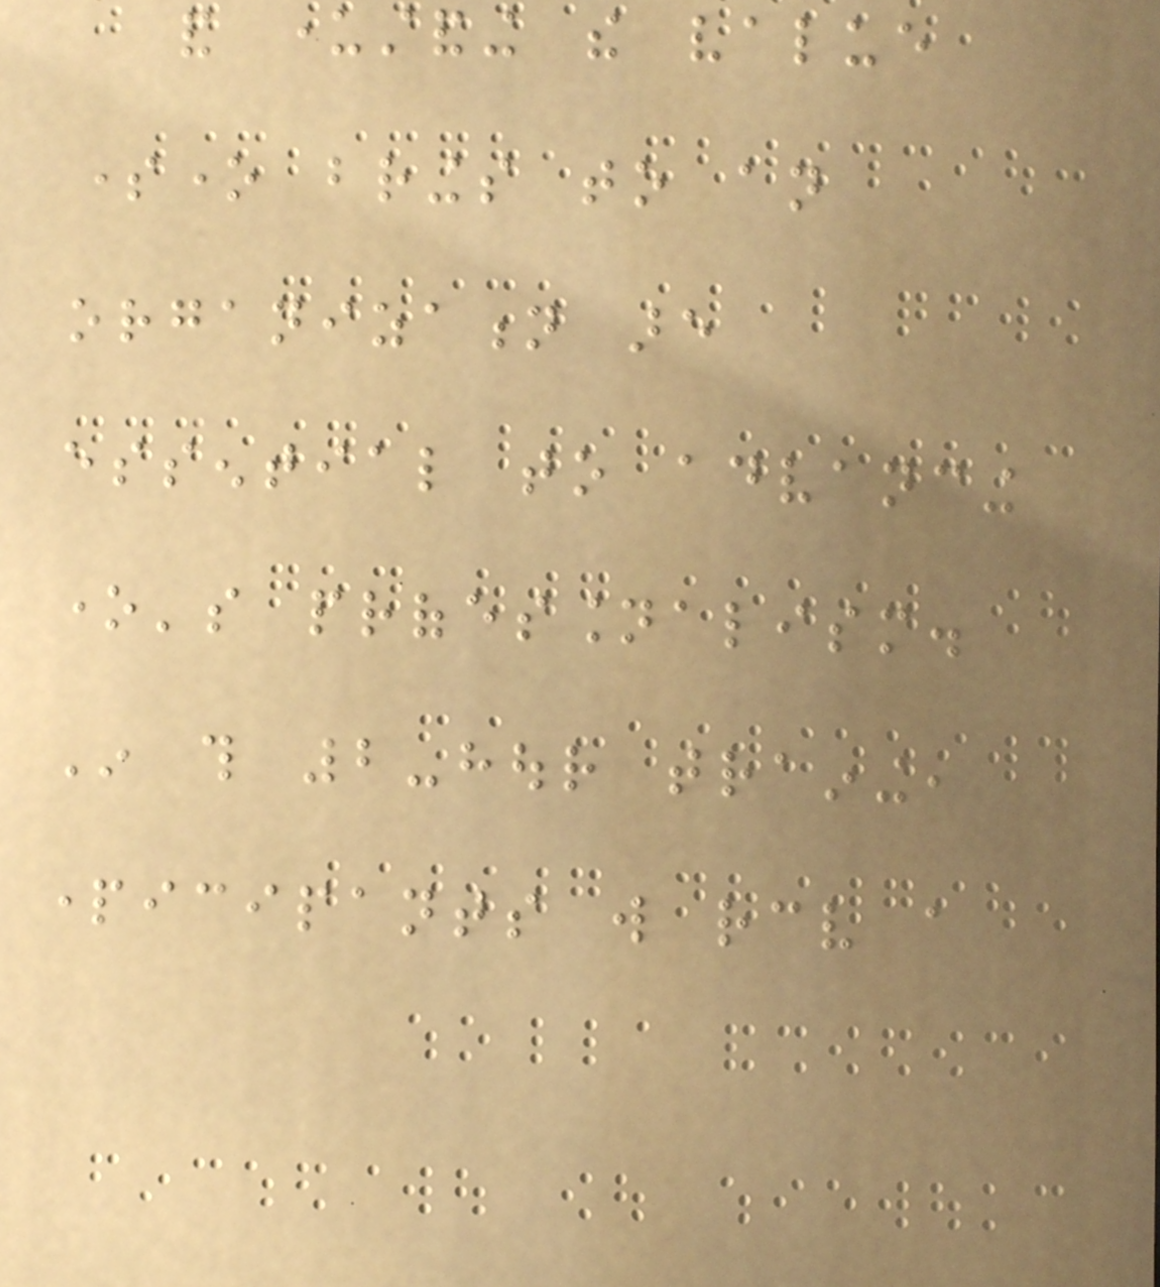and understanding the value
someone brings to an
organization are
essential to advancing
one's professionalism.
In this 2-hour training,
participants will receive a
